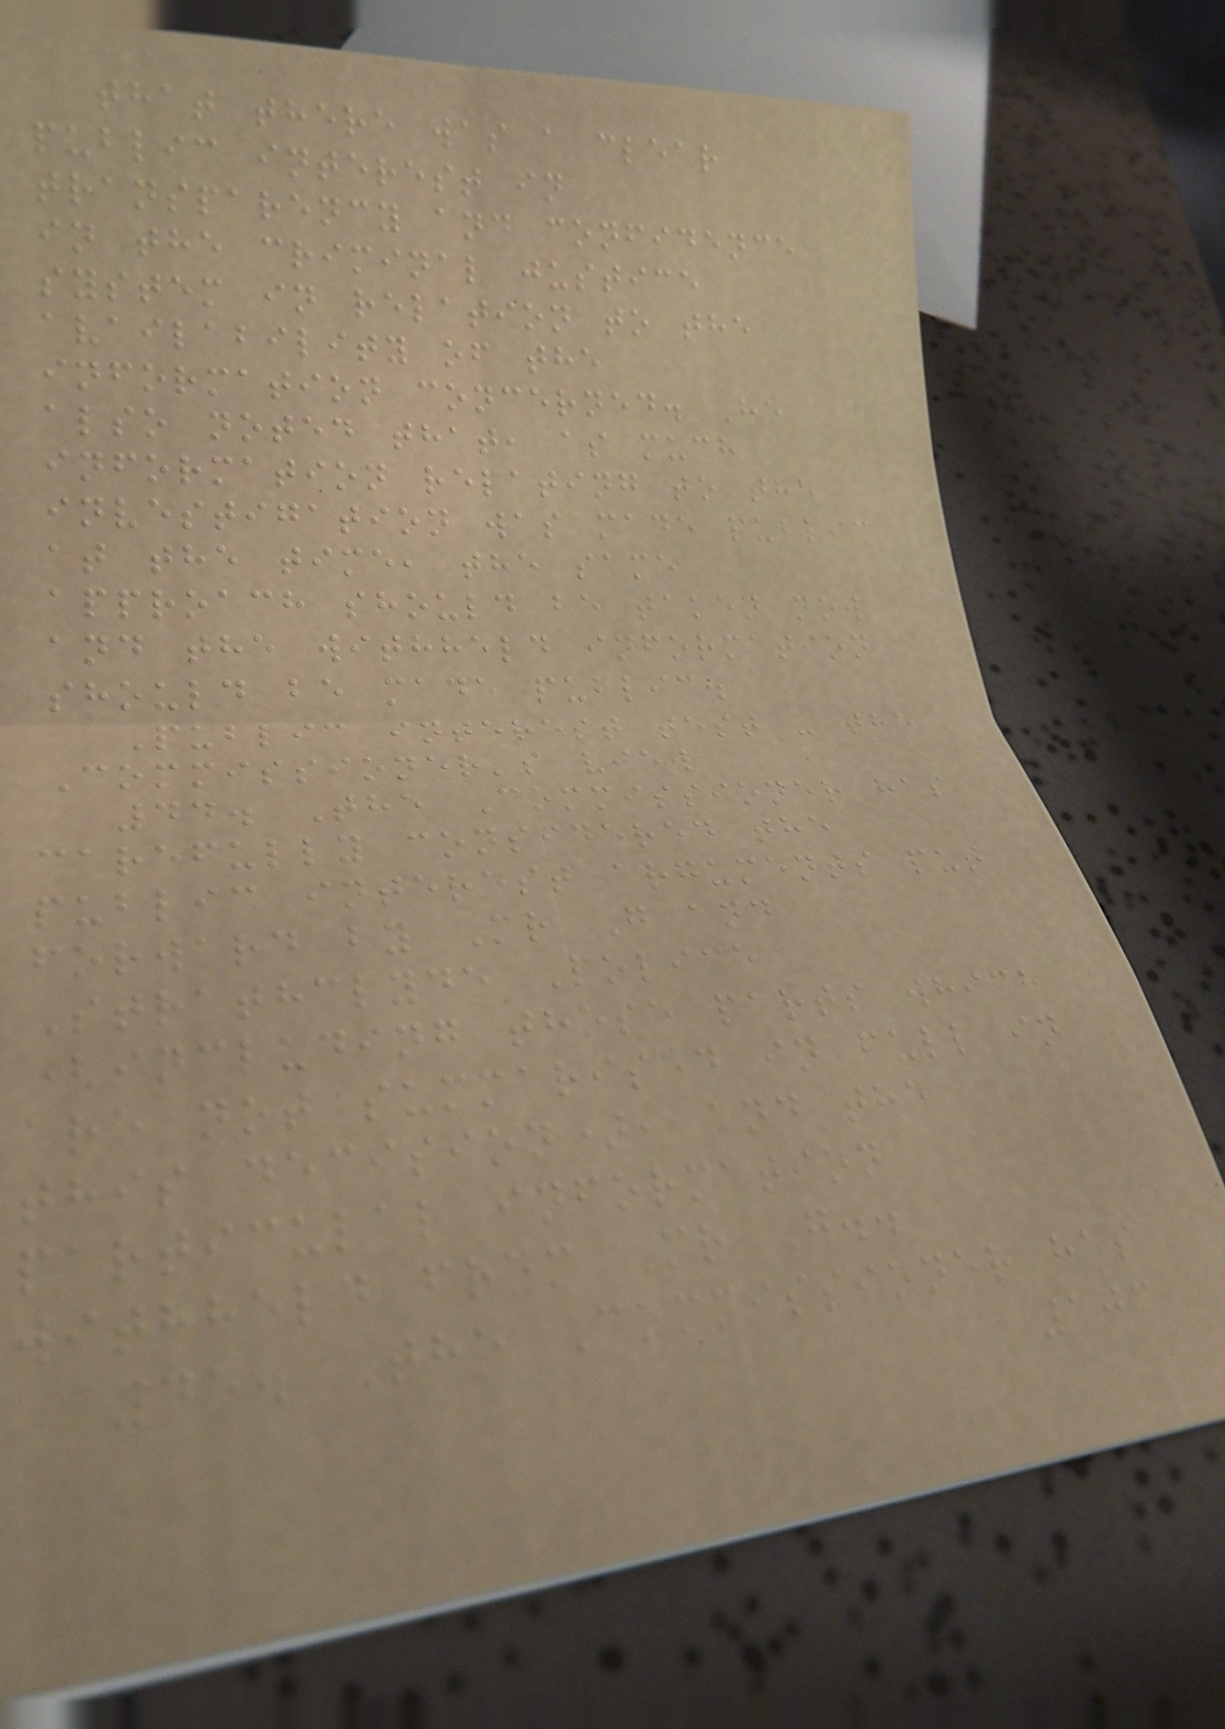that there was a clear
public interest in
transparency and confidence
in the criminal justice
system in relation to the
availability of the
information concerned. He
also noted that, as much
information relating to the
investigation was made public
at the time, the same
approach should be taken now
and the withheld information
should be made public.
Public interest test - the
Commissioner's view
44. The Commissioner has
carefully considered the
public interest arguments put
forward by Mr G and
Strathclyde Police
(including those parts which
are not summarised in full in
this decision), and the
particular information
withheld from Mr G..
45. The Commissioner has
103
